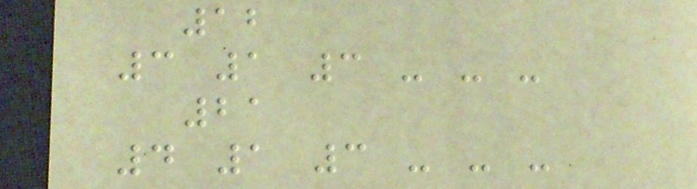12
3 1 3 - - -
21
4 1 3 - - -
